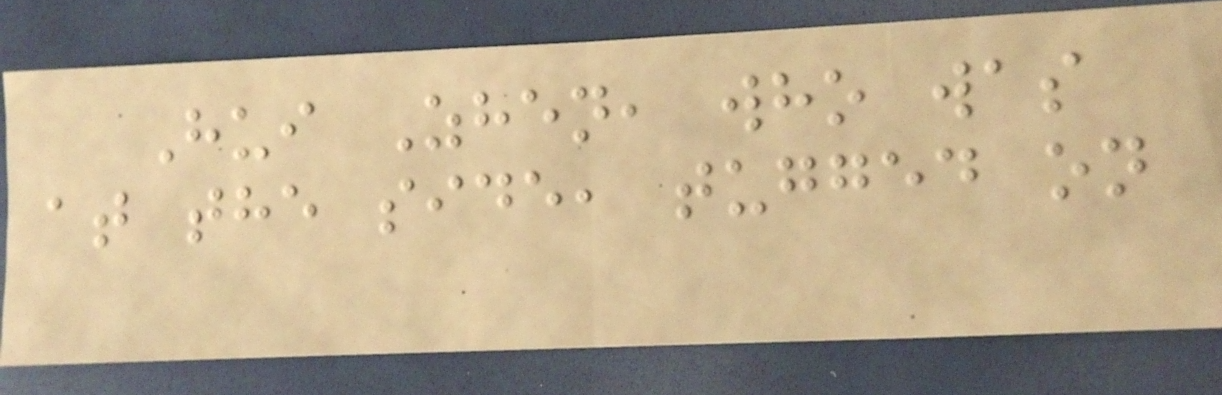Hui Zhen, who was
at the side, tugged on
